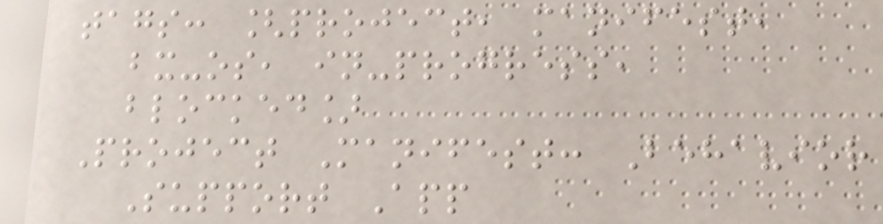tags: [project, manifest,
bx-os, in-progress,
blocked]
Project Manifest: Behavior
Support App
